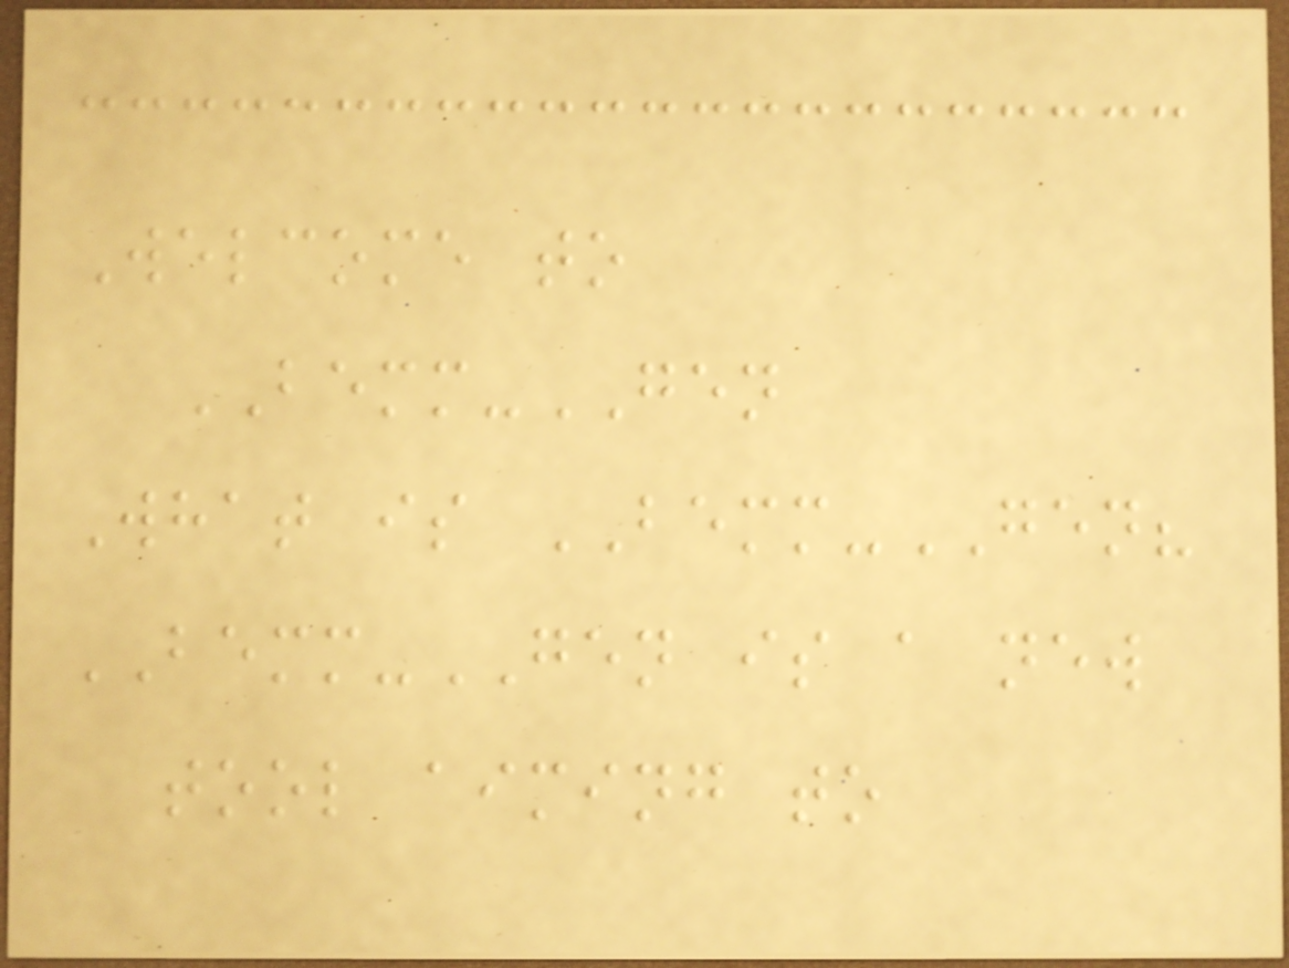Welcome to
BEMM-GEN
What is BEMM-GEN?
BEMM-GEN is a new
tool aiming to
